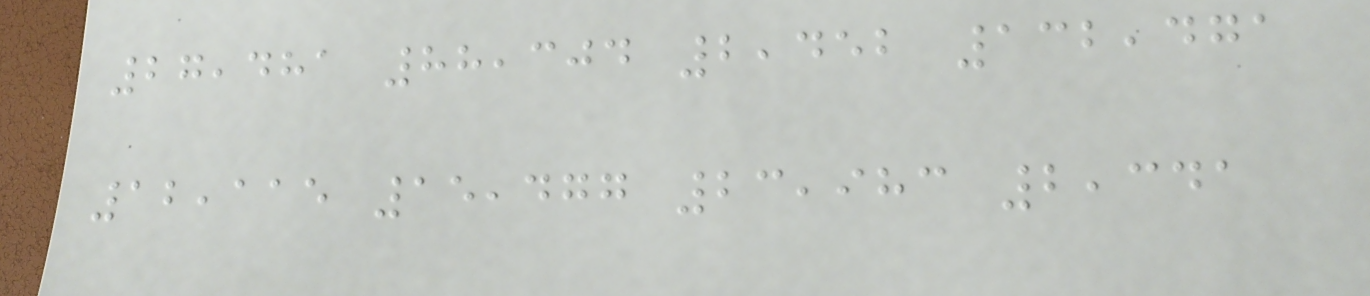27,481 88,304 2,452 132,471
12,115 15,477 23,983 2,341
